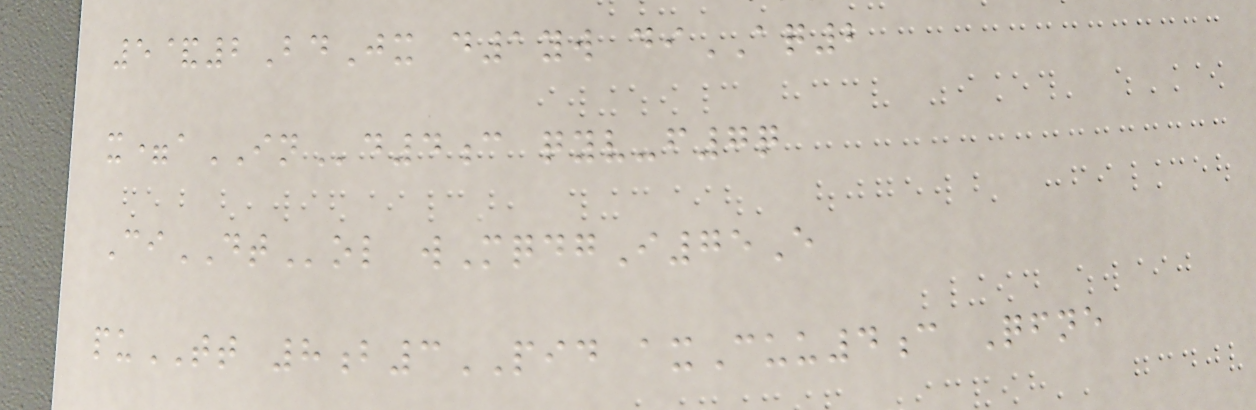5&2BdJx d1yw diAQ2
x=aINd4c qyv-f7q
CiDTol wMqdgI75E
puTT 8b3PID axCuu4c Qfne
